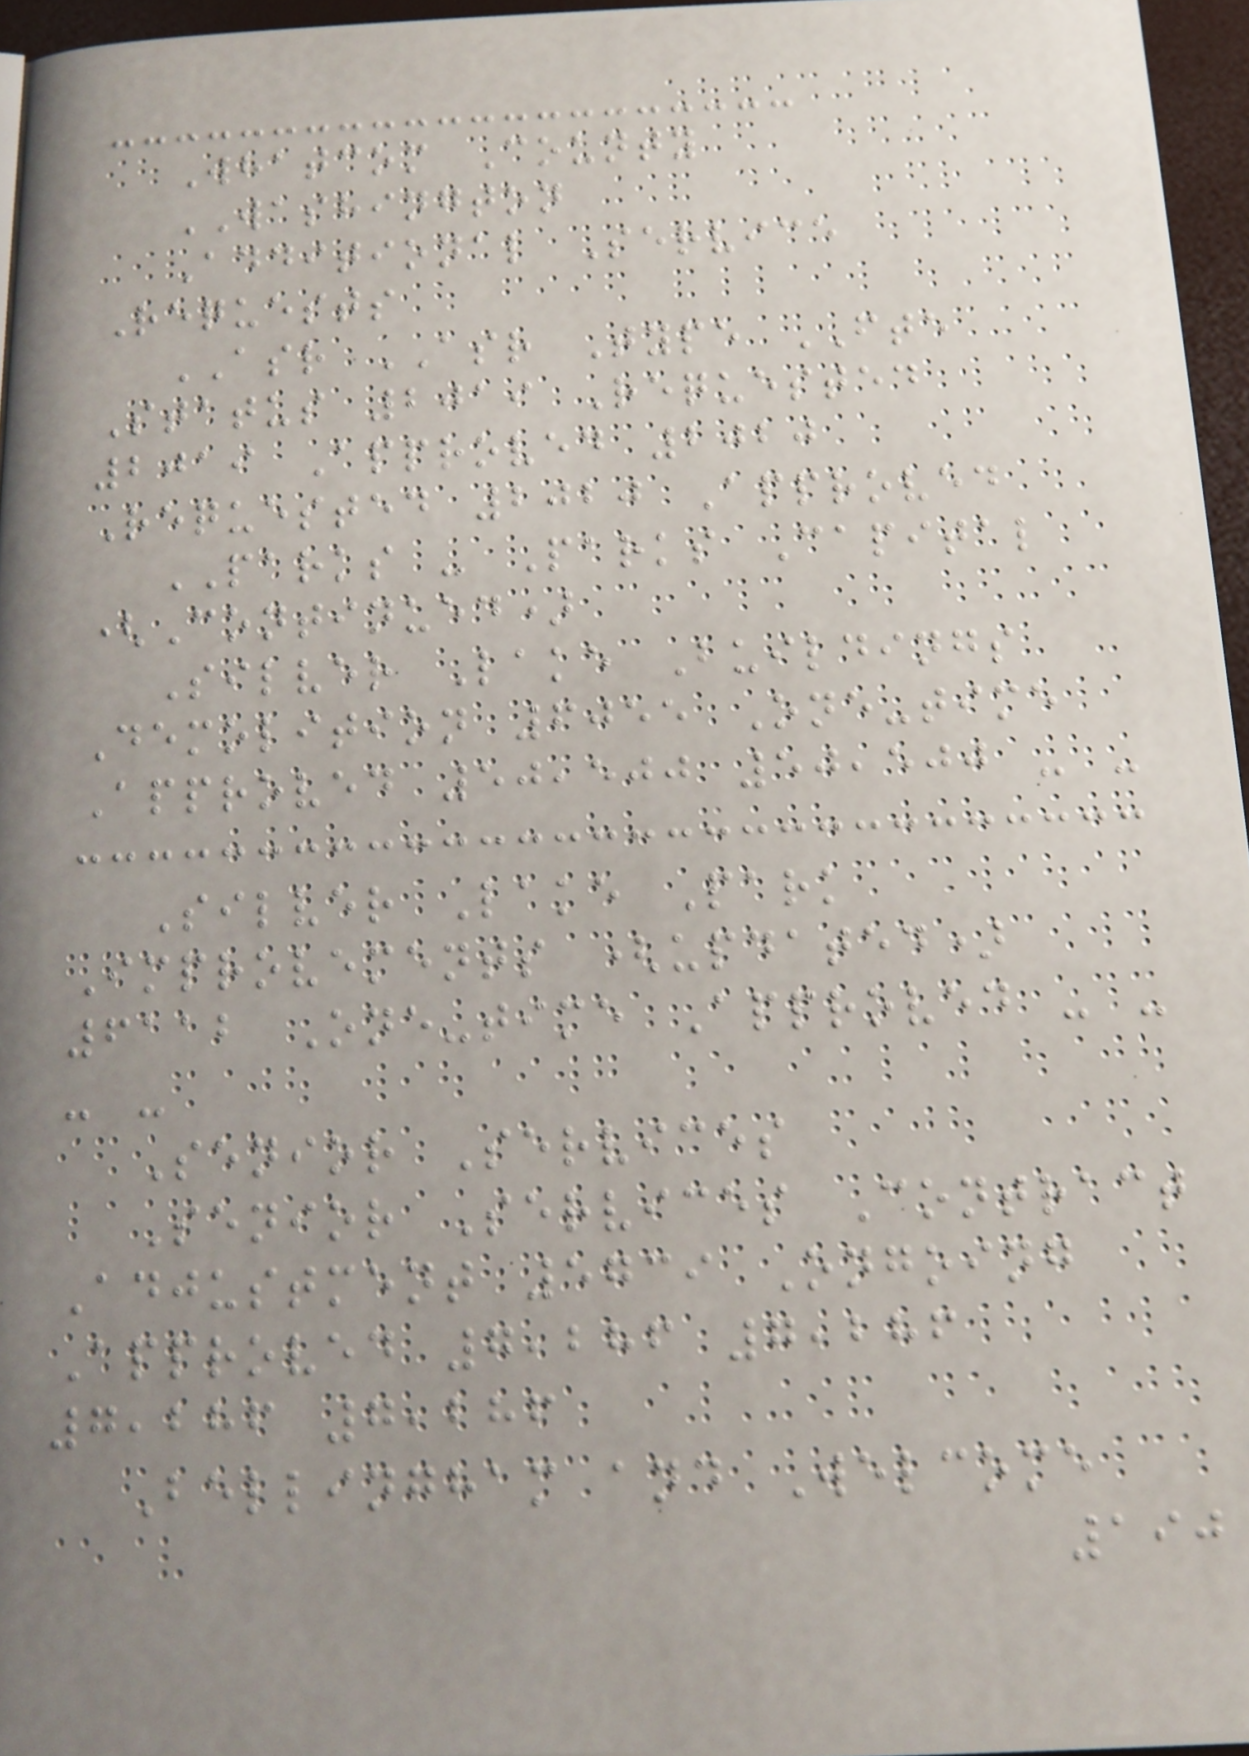Whatcom County
WASHINGTON
Additional Service
Requests
ASR ASR Type FTE
Status 2019 Requested
2019 Approved 2020
Requested 2020 Approved
PARKS - Parks Capital
(Continued)
Silver Lake Buildings
Demolition 6055 One-time
Approved 50,500 50,500 - -
Silver Lake Park
Improvements (updated)
6112 One-time Approved - -
- -
Senior Services
Senior Services Contract
Adjustment 5739 Ongoing
Approved 7,286 7,286
7,286 7,286
Bellingham and Welcome
190
